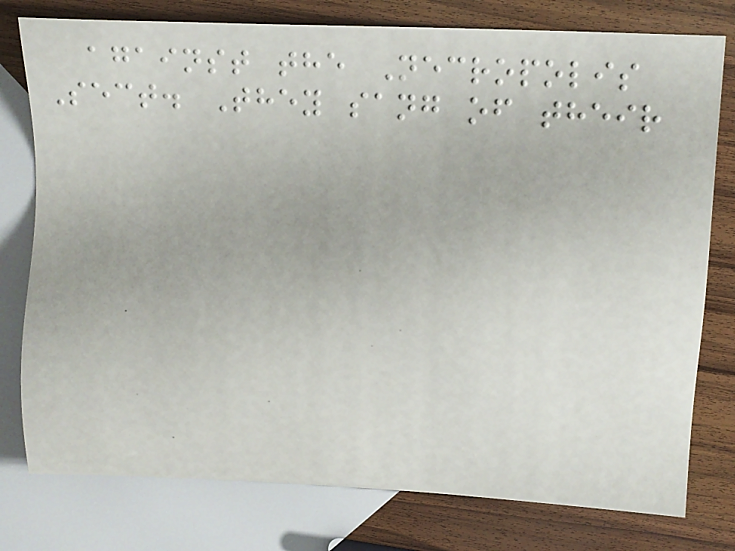against the Necropolis
Sect. They sang of their
